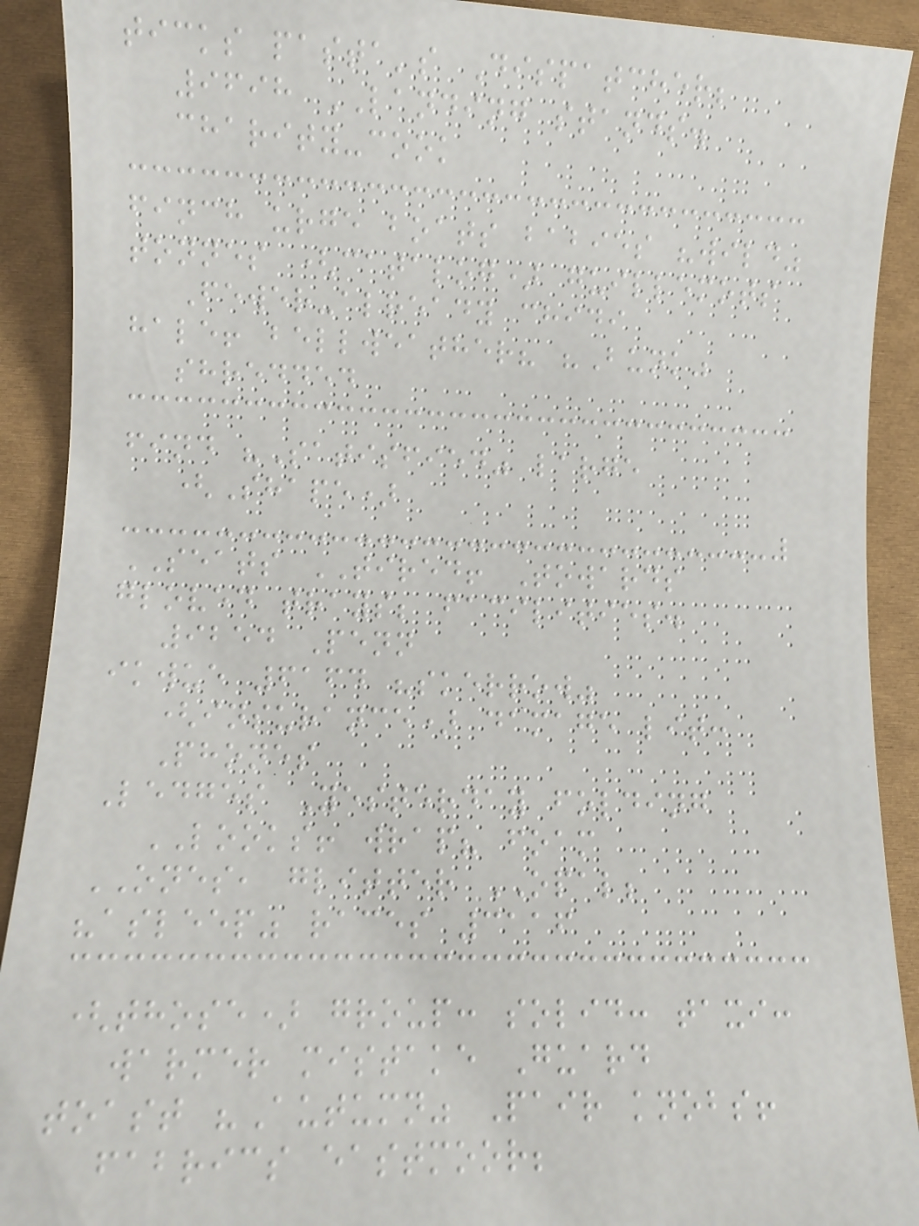ticks pasta's Dispatcher;
9698 LANDING stands.
charity-cook
finch urge boats babies "wild"
tonnes (catalog) guillemots
Fewer-already chidi
hale! bellweather? "Bunk"
shredded
find "Satisfied" large
(Shape)
SEATS TIRED! Towards
gloved trays; facilities.
9254 Penn
ikwue 6164 "skerrow"
(insurance) damage lit:
Phones
Ledges Yesterday folding
LOOKS! wrap? foam
ONES, glitter OPAL;
"asleep" races 3116
(those) group: solid: taxi:
warmer mistake Guard
toast "Autumn" Pair knobs!
fabrics eastmoor;
